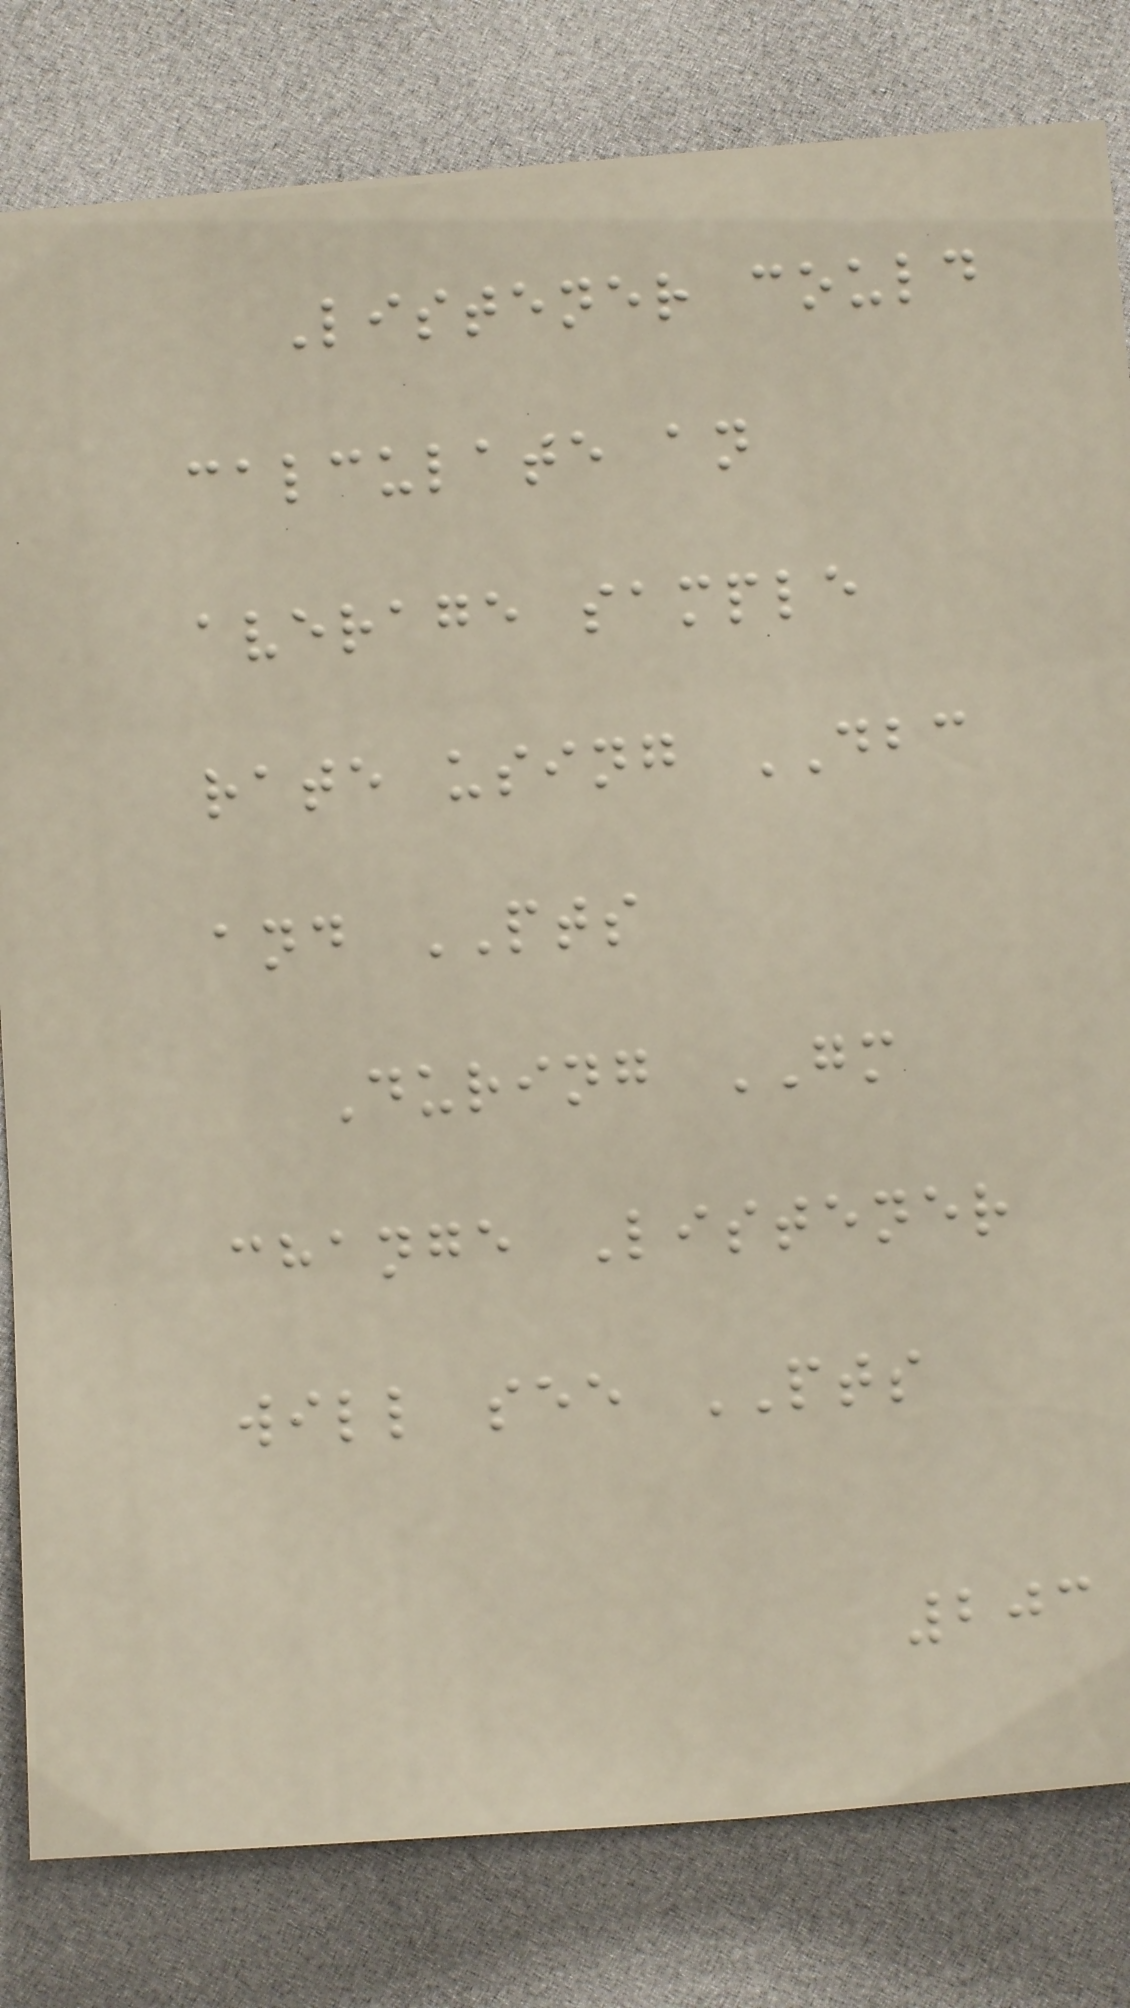Listener could
calculate an
average sample
rate using DBC
and PTS
During GM
change Listener
will see PTS
203
